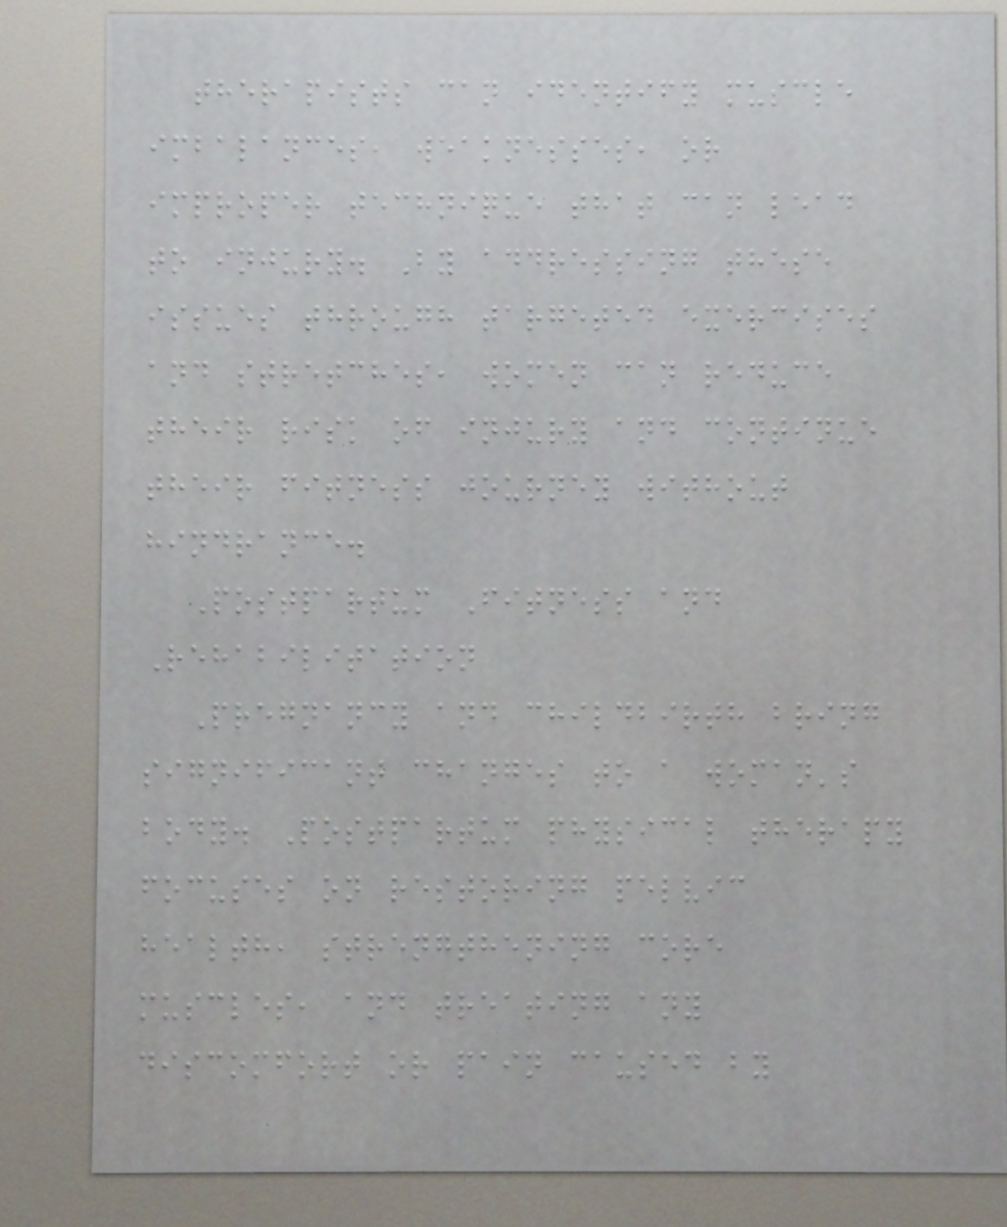therapists can identify muscle
imbalances, weaknesses, or
improper technique that can lead
to injury. By addressing these
issues through targeted exercises
and stretches, women can reduce
their risk of injury and continue
their fitness journey without
hindrance.
Postpartum Fitness and
Rehabilitation
Pregnancy and childbirth bring
significant changes to a woman's
body. Postpartum physical therapy
focuses on restoring pelvic
health, strengthening core
muscles, and treating any
discomfort or pain caused by
